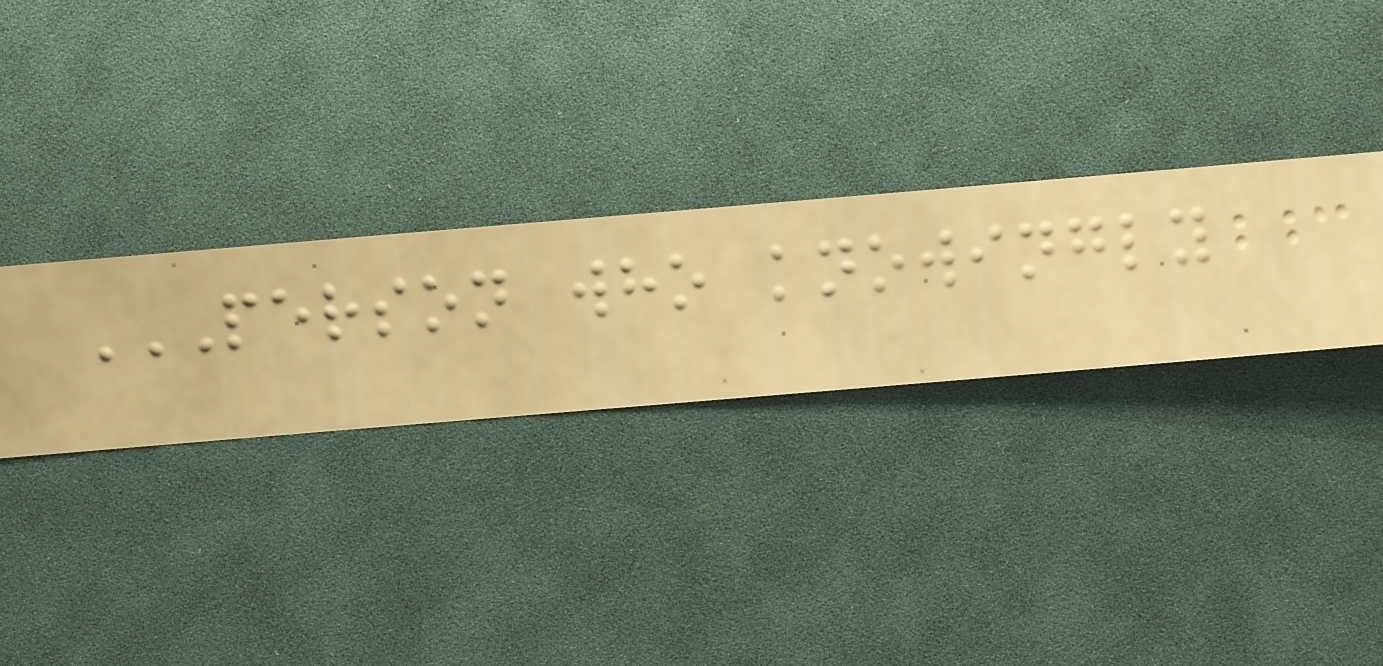PERSON WHO KNOWINGLY
